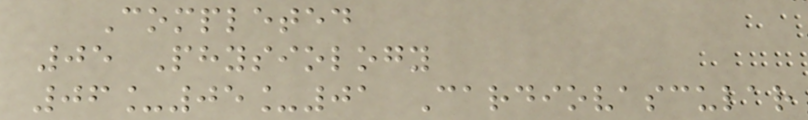Completed
05 Physiology
06_05_01 Cardiovascular
